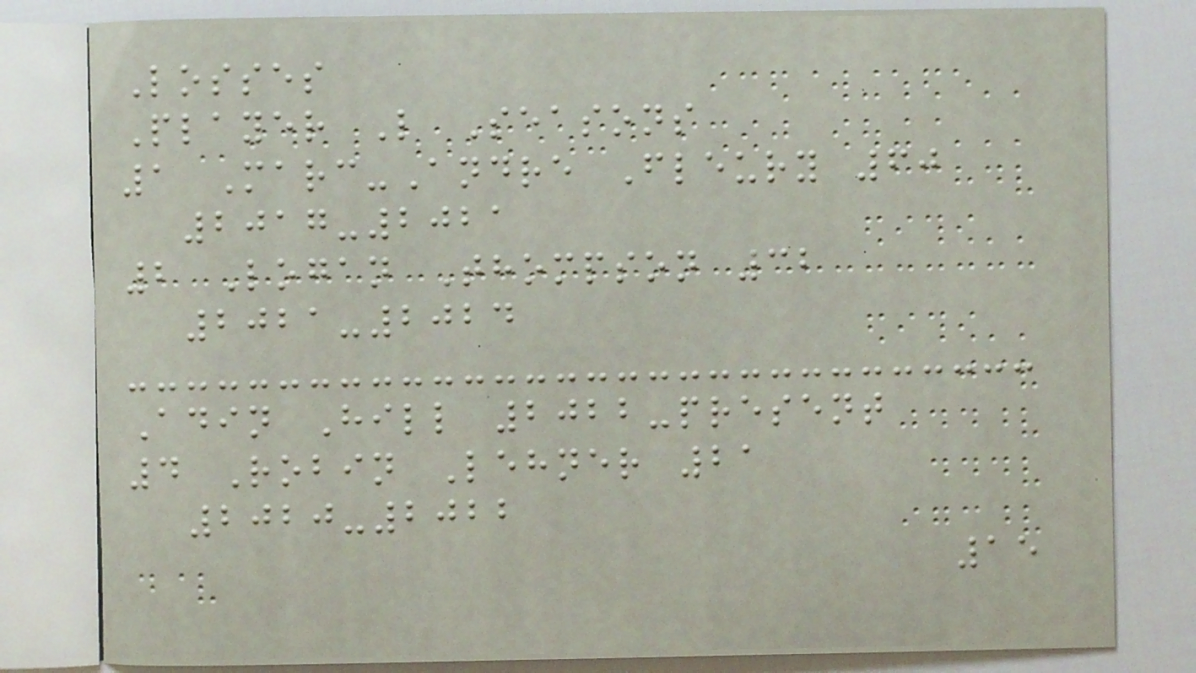Losses
Player L Seasons
1 Marc-Andre Fleury 60
2017-2021
2 Logan Thompson 32
2021-2024
Adin Hill 2022-present
4 Robin Lehner 21
2020-2022
15
